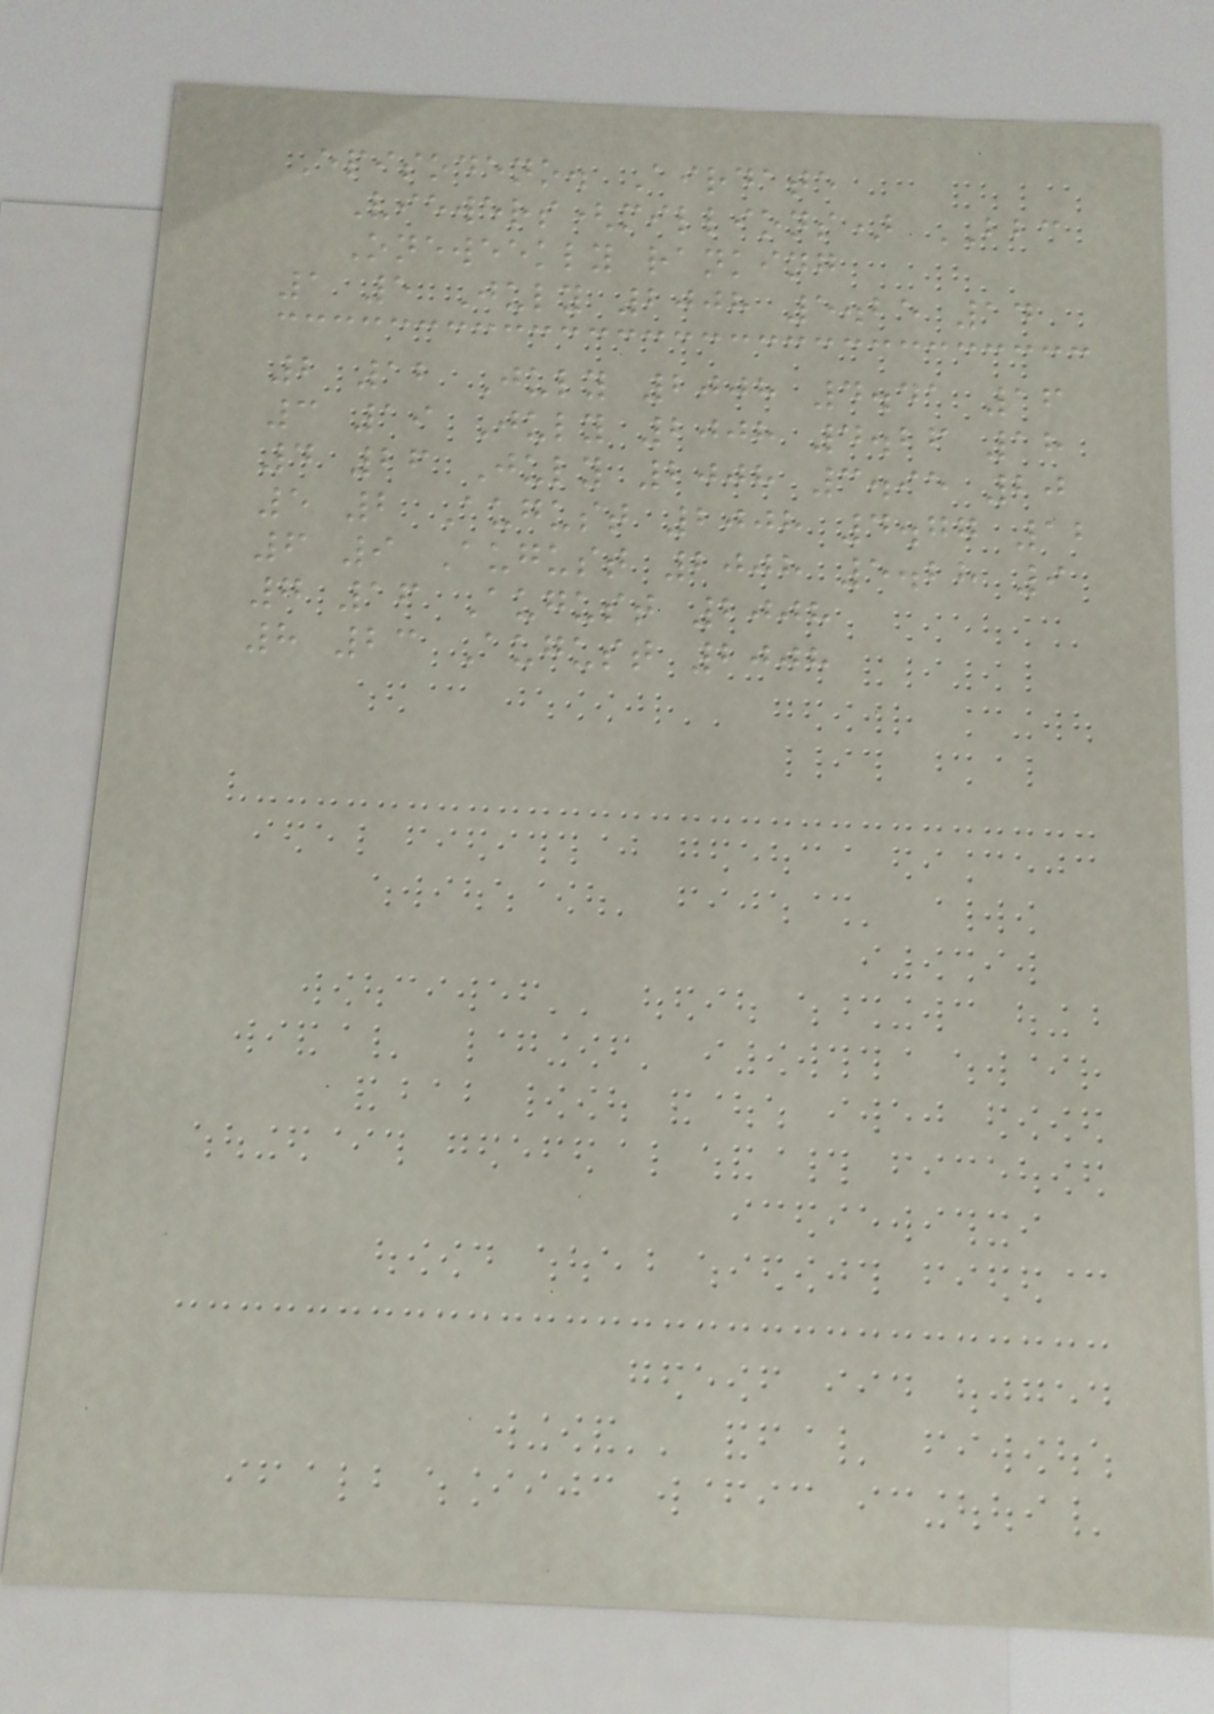Episodeno. Airdate
Viewers(millions) BBC
Oneweekly ranking
1 5 July 2008 5.25 14
2 12 July 2008 4.41 16
3 19 July 2008 4.26 18
4 26 July 2008 3.95 20
5 2 August 2008 4.77 12
6 9 August 2008 5.28 9
7 16 August 2008
8 23 August 2008
